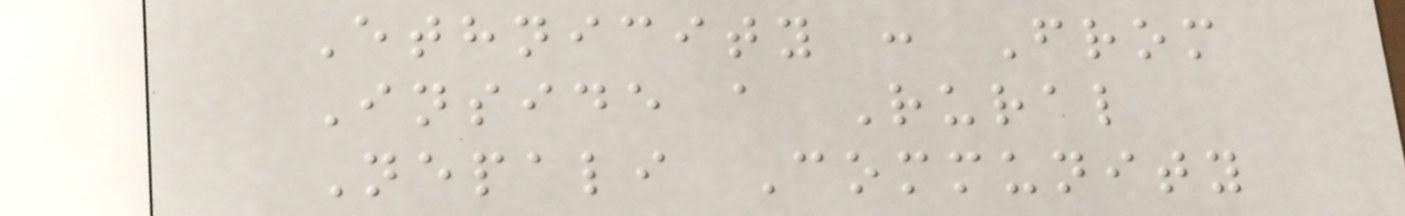Ethnicity : From
Inside a Rural
Nepali Community
